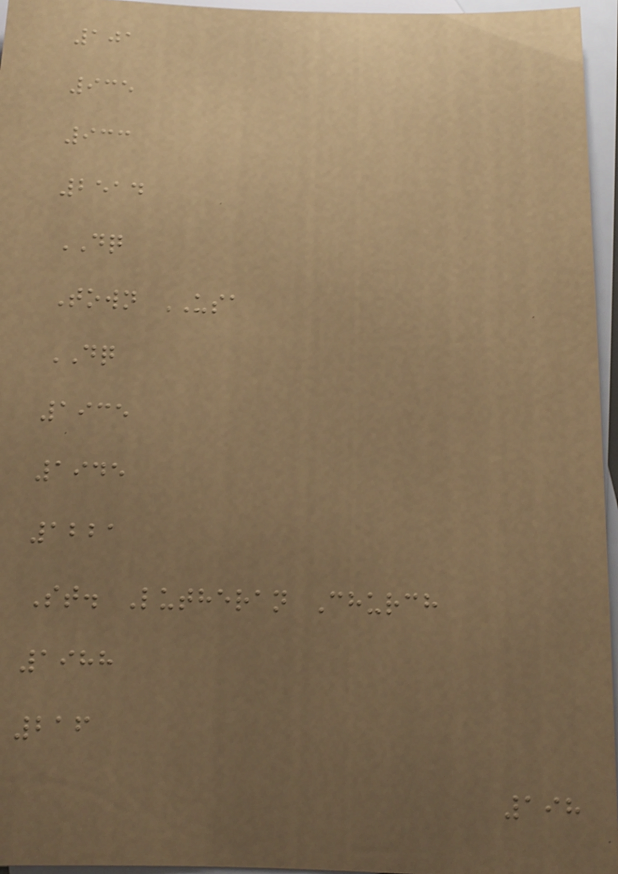101
935
933
2514
DQ
Town USA
DQ
1935
1945
1221
St. Lutheran Church
1988
216
198
